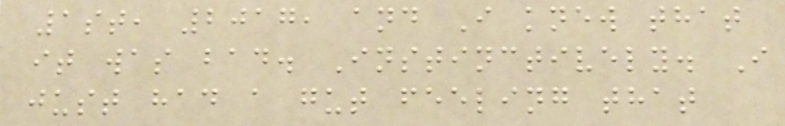1st, 2017, and I knew that
it was bad. Instinctively. I
just had a gut feeling that
